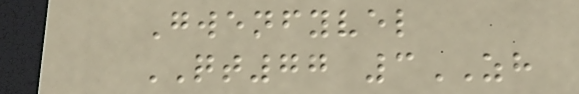Gwenfyvel
QT77 3ZH
